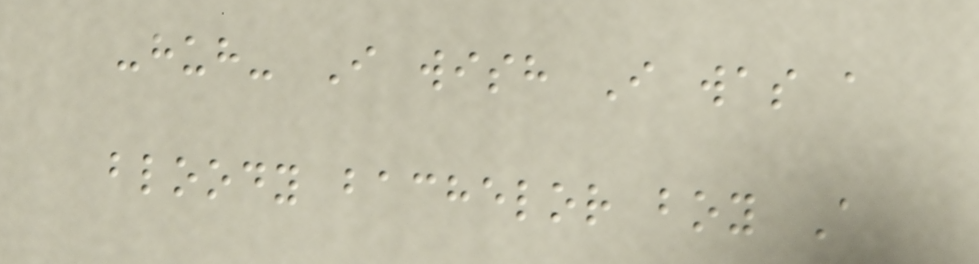-huh- I wish I was a
bloody bachelor boy A
